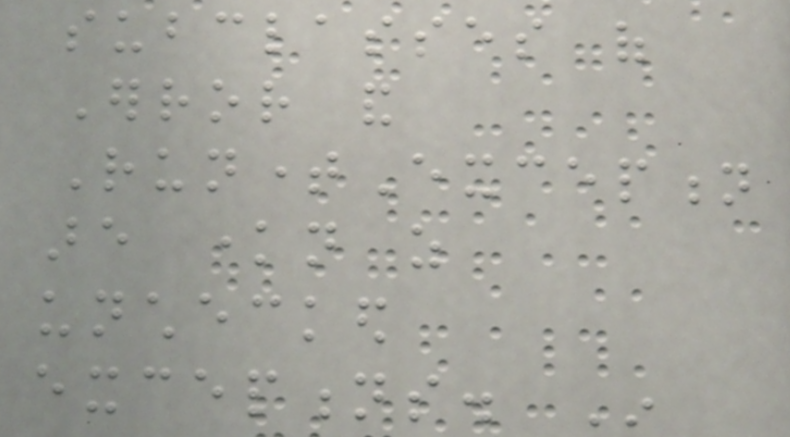subclasses of
Error and
RuntimeException
are known as
unchecked
exceptions. In
